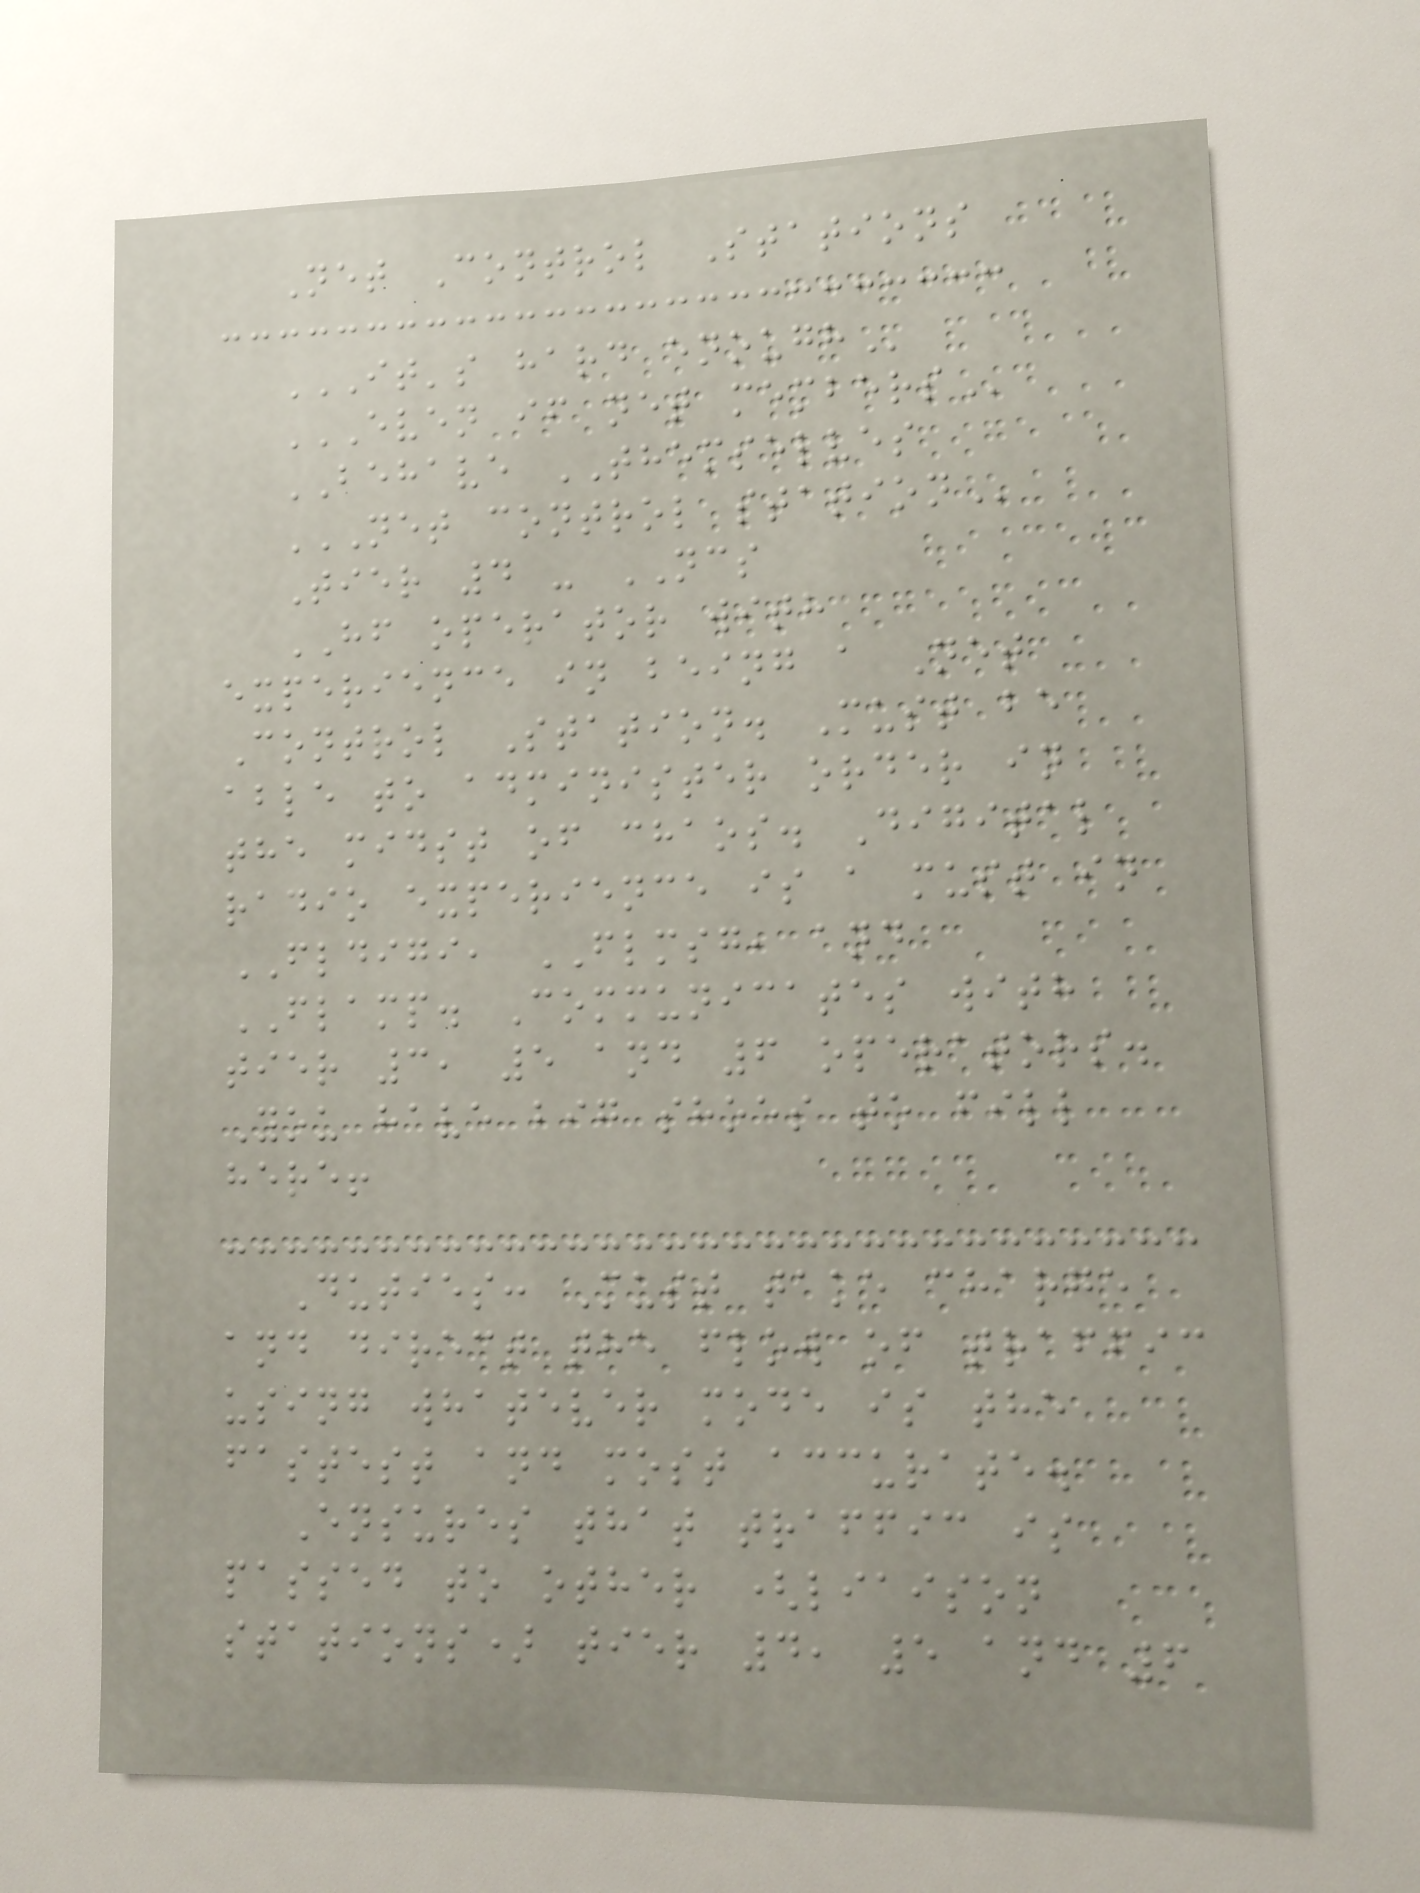Net Control Stations
IT'S HARD ENOUGH
EVEN IF NET MEMBERS
BEHAVE THEMSELVES
NET CONTROL STATION
Tier 4 - NCS
HF operator with
experience in being a Net
Control Station. Must be
able to administer order in
the midst of chaos. Digital
radio experience is a must in
FLDIGI, FLMSG, and
FLAMP. Communicates with
tier 3, 5 and 6 operators.
You have big shoes to fill
here!
Duties: Must take charge
and direct the flow of traffic
using whatever mode is the
fastest and most accurate.
Ensures that traffic is
passed to other (liaison
stations) tier 4, 5 and 6
